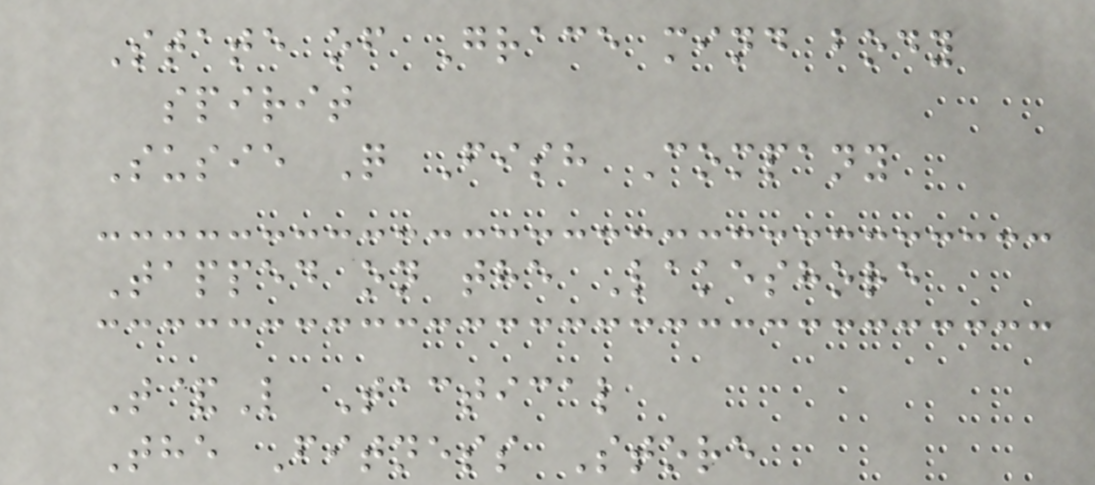State of Grace mind body
spirit
Susie Q Fish Company
Tapped on the Lakeshore
T&L Tactical
The Fitness Store
